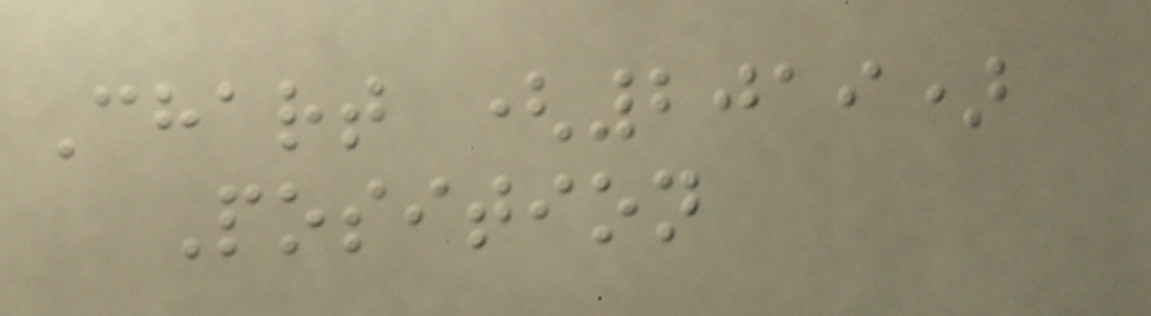Chart (2019)
Position
